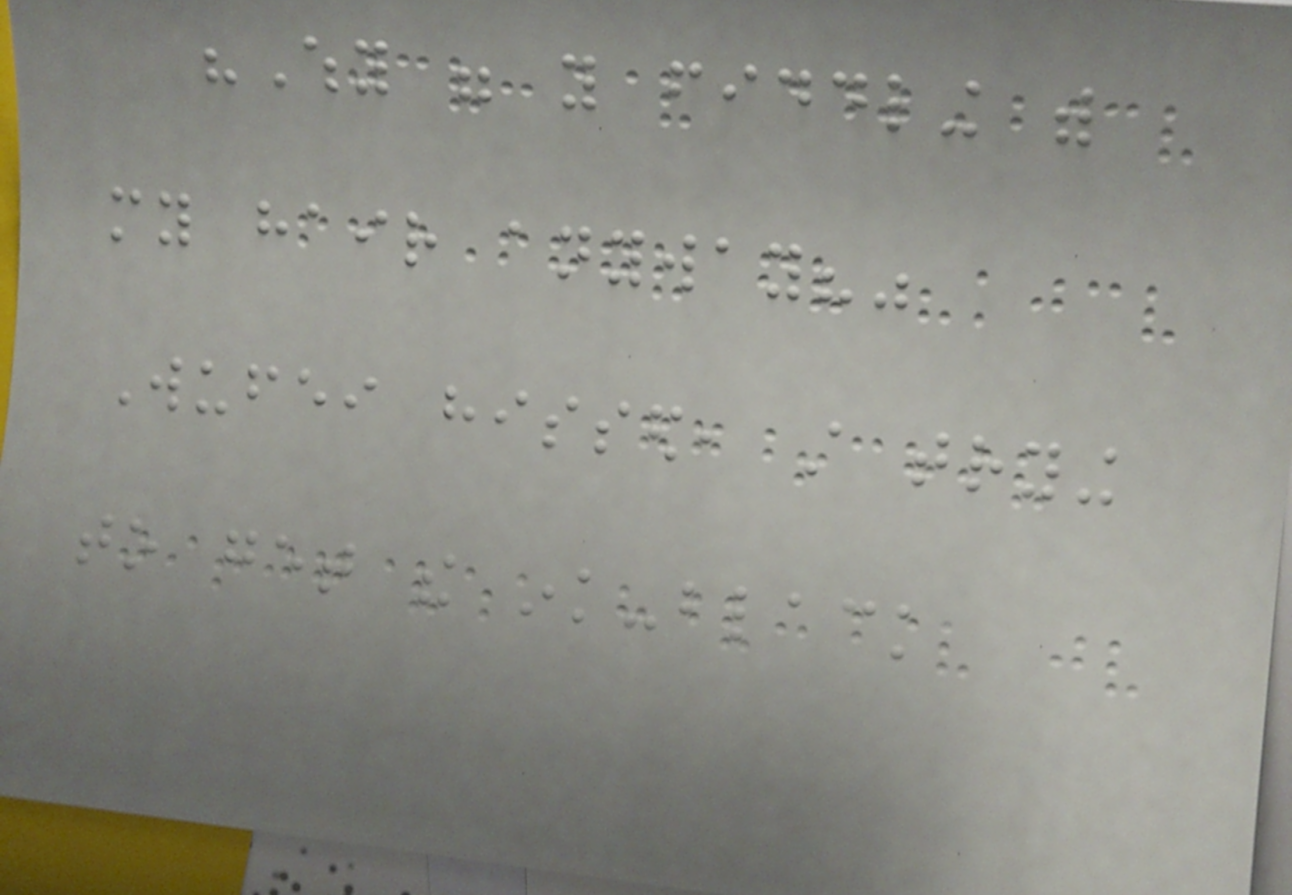"Why were you fiddling with
my hair anyway?"
Wufei hissed, still trying
to get the ink-black
